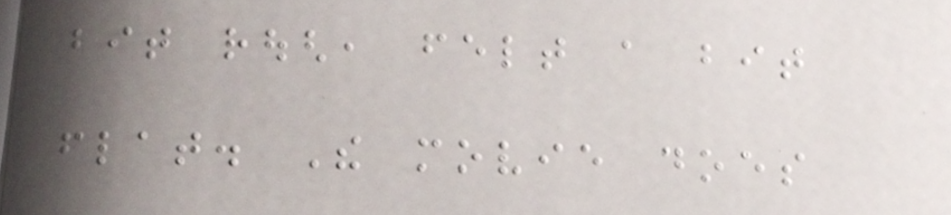bit rough, felt a bit
flat. The movie does
